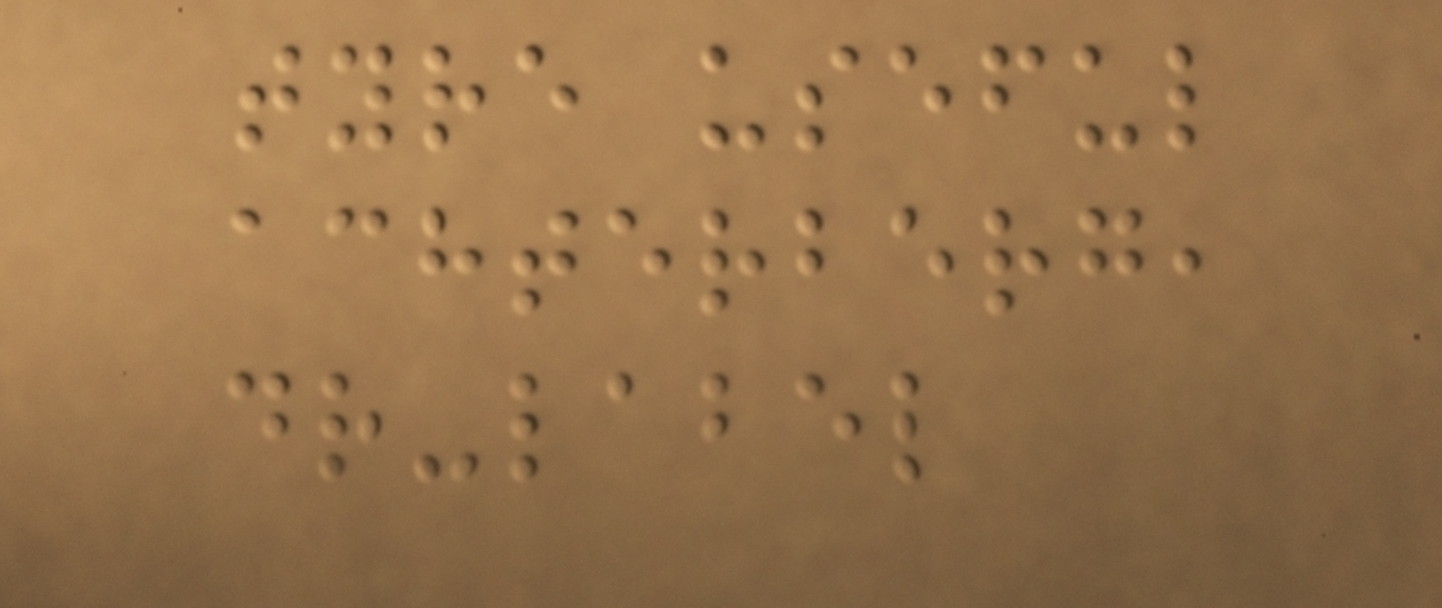tyre useful
achterberg,
dr-label
